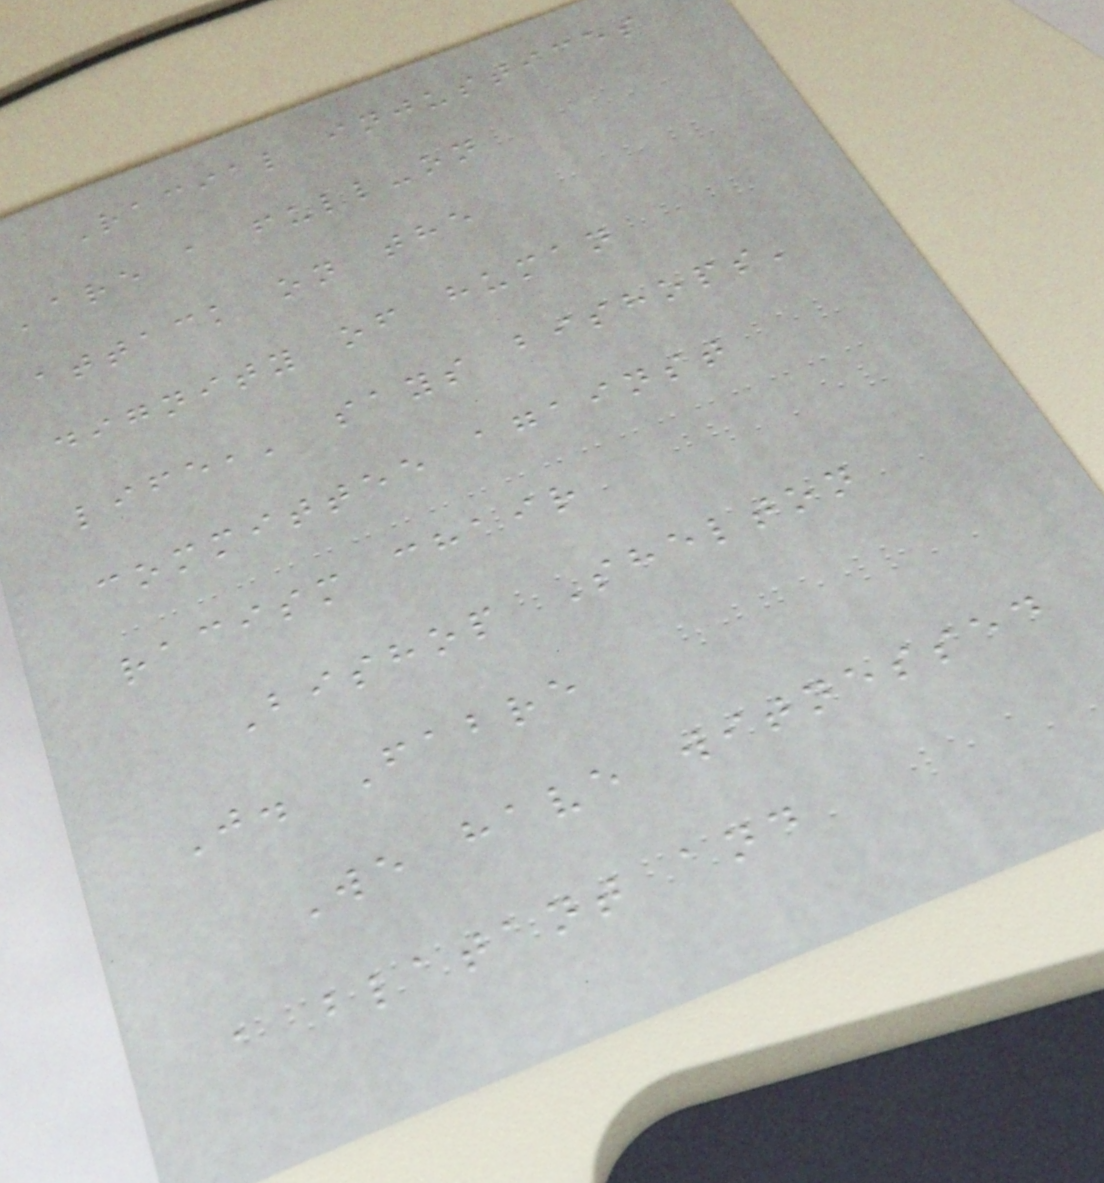Racial injustices
'are a full-on
attack on the
dignity of human
life,' says bishops'
committee against
racism chair
Bishop Shelton
J. Fabre
We have witnessed
a blatant and
